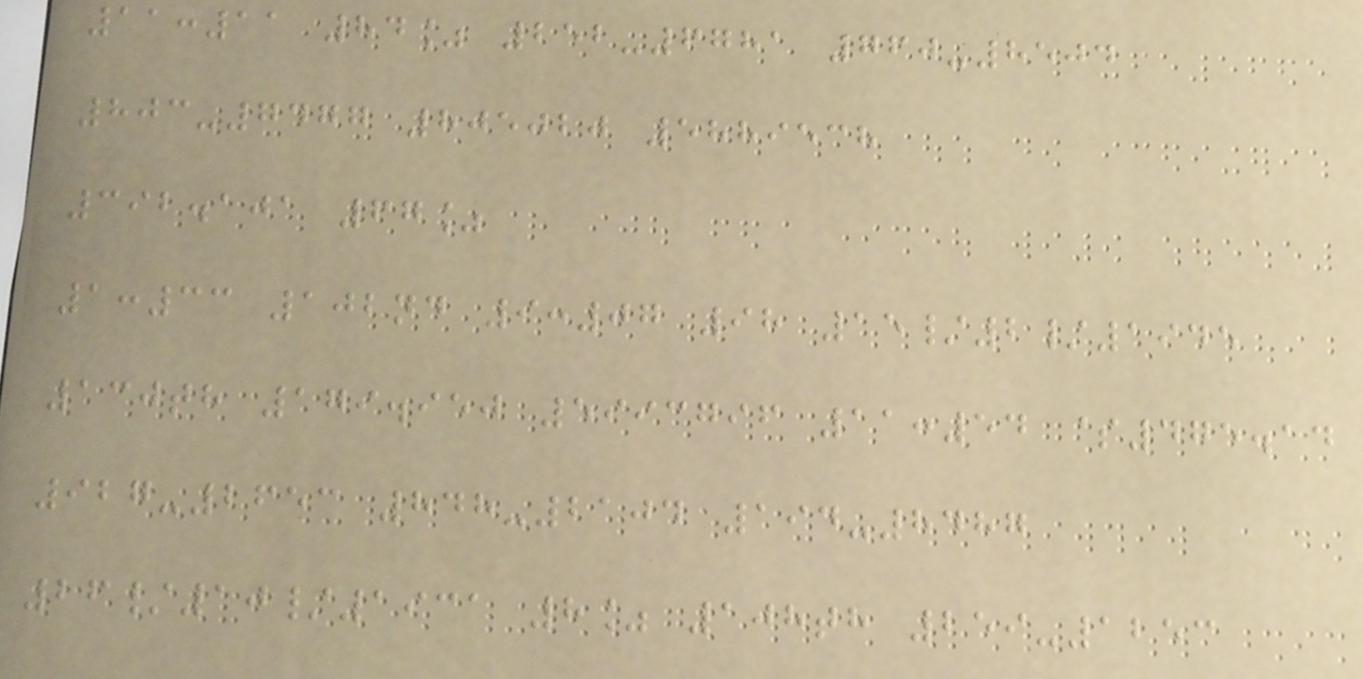11:11 84% 252-6781 760-8504
803-7477 805020 5889538
392.101 67%
1:33 102nd 9:07 98 15/2/1945
130th 179.950 5993796 11:54 $475.14
927-2653 848-2104 194-8487
26/10/1931 8% 108th 259-1253
